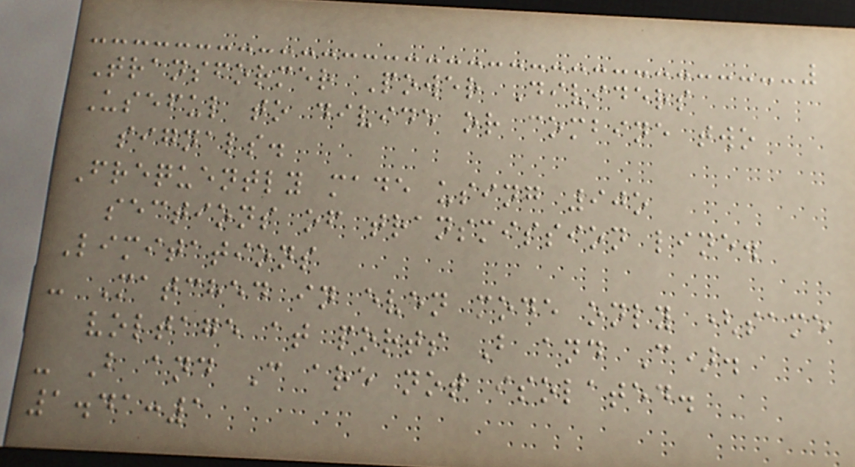Transformer Power Dividers
Useful to divide or combine two
signals.
Frequently made using 90o
sections of transmission line.
Limitations
- Matched in even mode only (same
voltage at ports B and C).
- B and C are not isolated.
1.41:1
